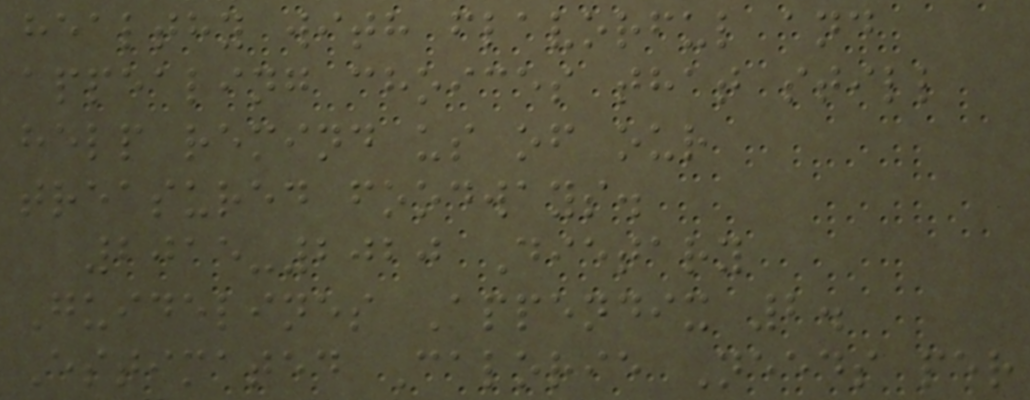healthy with flavorful and
appealing choices that still
help remind us of our
treasured foodways.
2015-2020 Dietary
Guidelines Appendix 2.
Estimated Calorie Needs per
